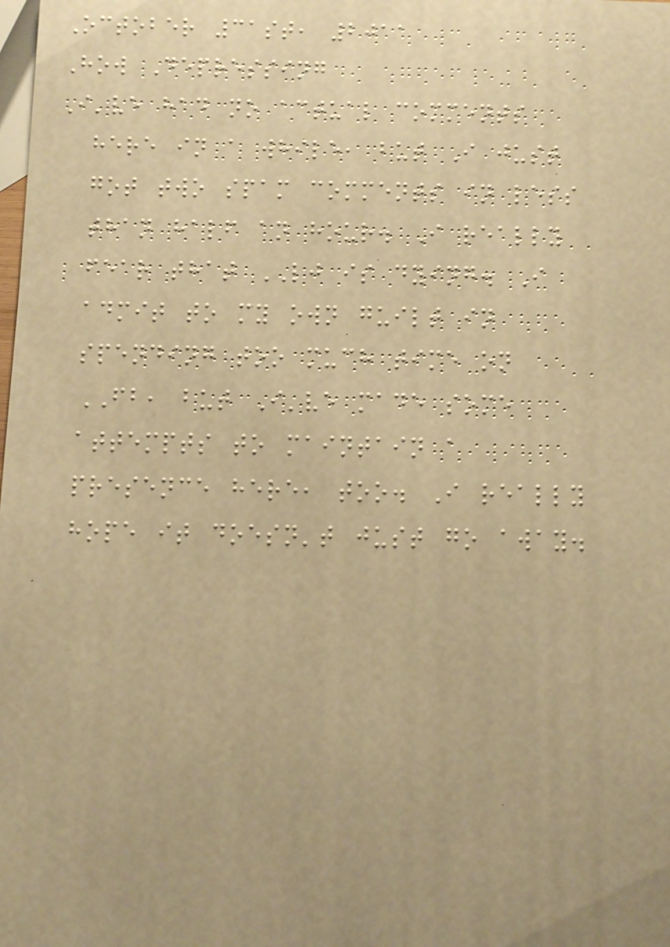October 31st, 2011
How Depressing
I've had no actual comments
here in a while, but I just
got two spam comments in less
than half an hour. I really
fear that LJ is dying. I
admit to my own guilt in
spending too much time on
FB, but I've made some
attempts to maintain a
presence here, too. I really
hope it doesn't just go away.
